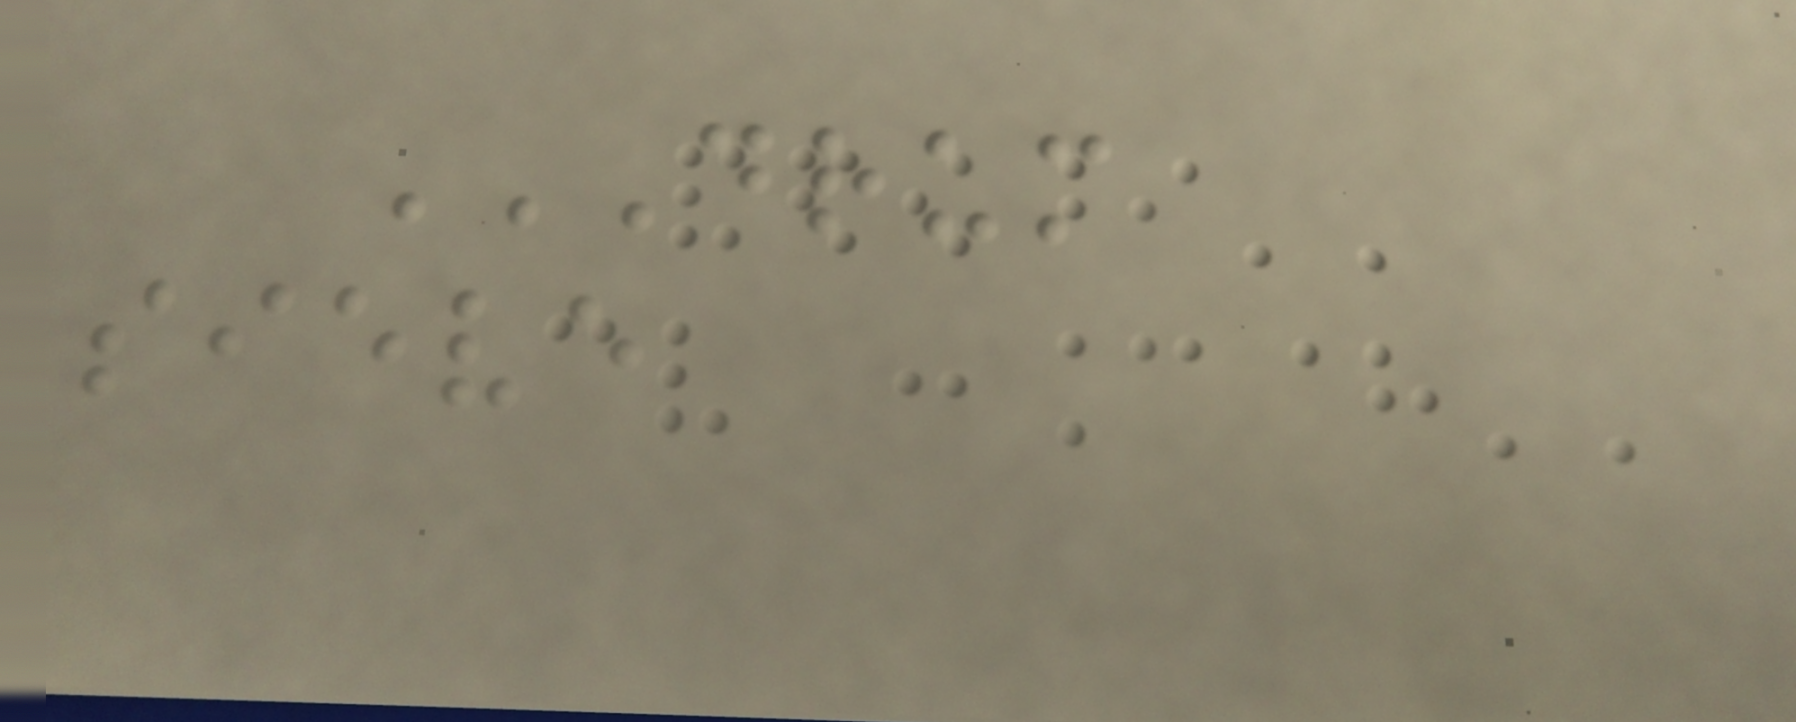DRUM
SIEVE
